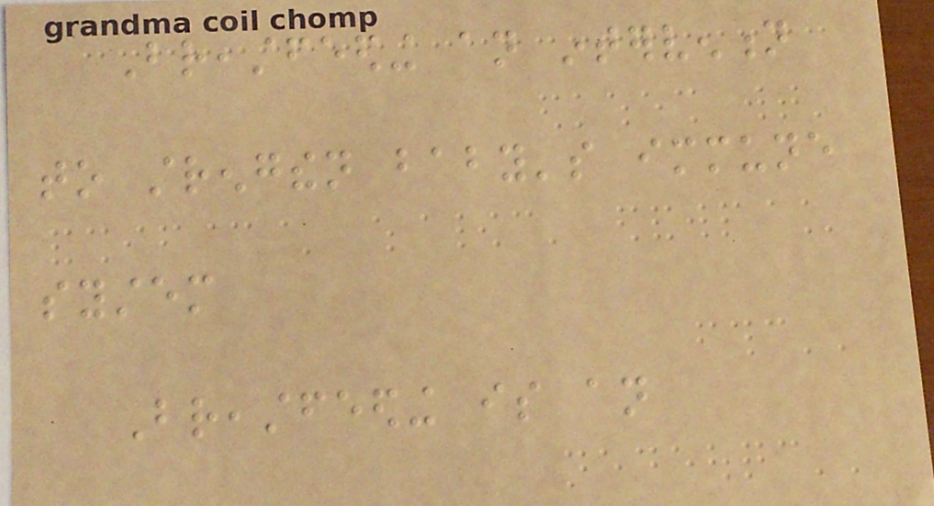Breastfeeding an intervention
to strengthen baby's immune
system
Breastfeeding is an
